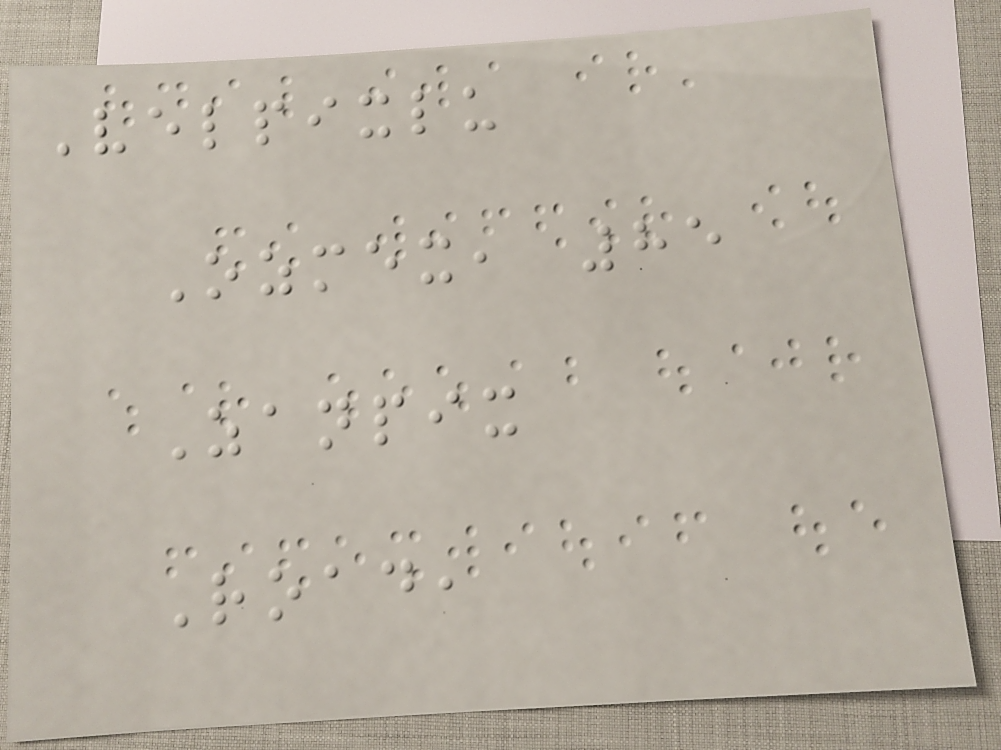Velpixlu
Ozmex, 85
Zanpix
Road,
